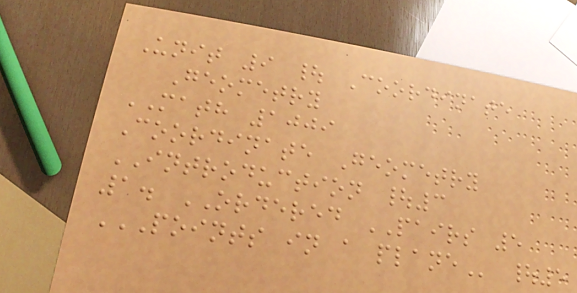Unit 9 | Coordinate
Geometry
MATH 1009
Coordinate Geometry
INTRODUCTION |3
1. ORDERED PAIRS 5
POINTS IN A PLANE |5
